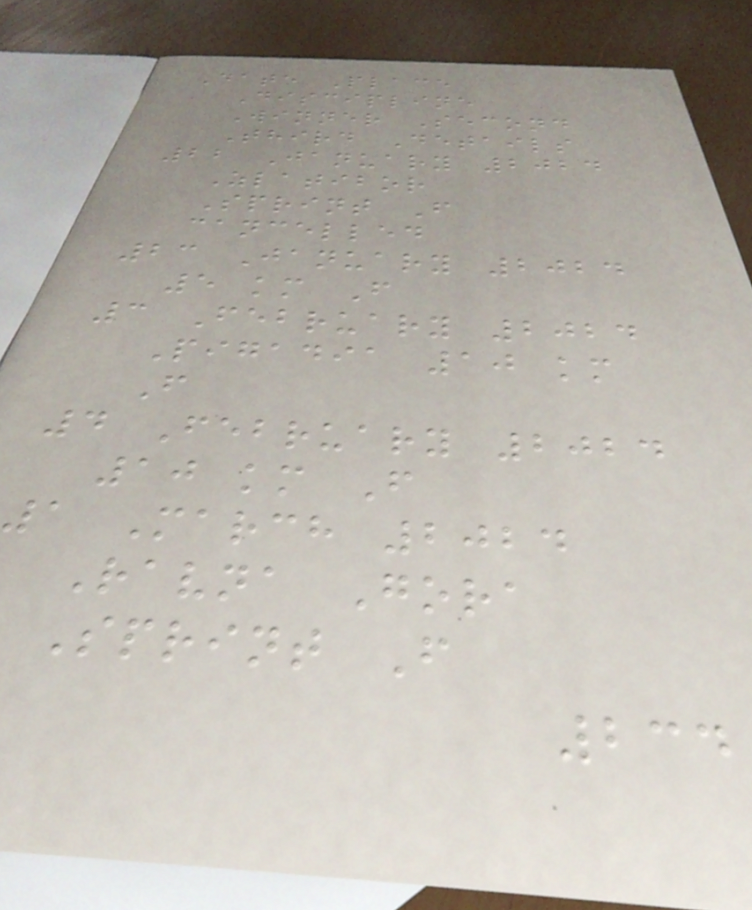Date Place
Discipline
Winner Second
Third Details
22 January 2024
Zlatibor
Sprint F
cancelled
23 January 2024
5 km F
3 February 2024
Pigadia 10 km
F
4 February 2024
10 km F
1 March 2024
Ravna Gora
Sprint F
234
